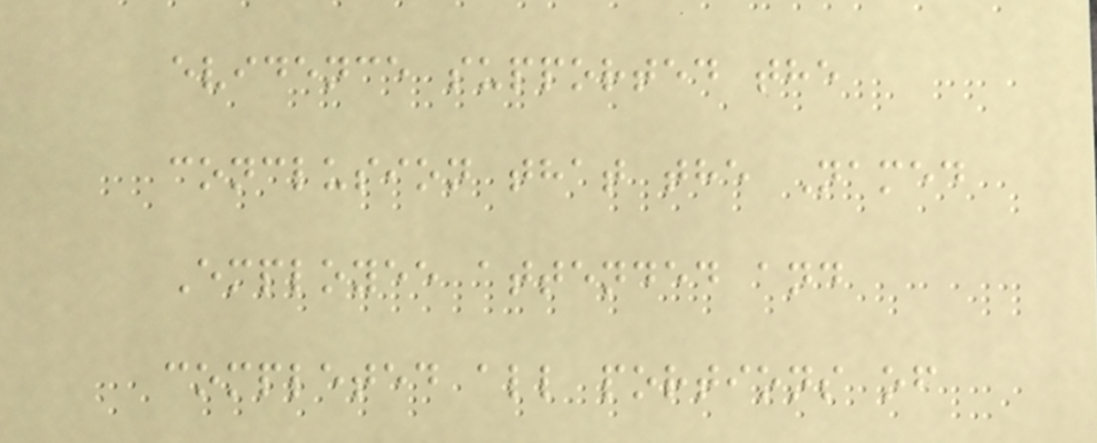evidence supported the
conclusion that the Named
Employee attended and
completed all portions of
